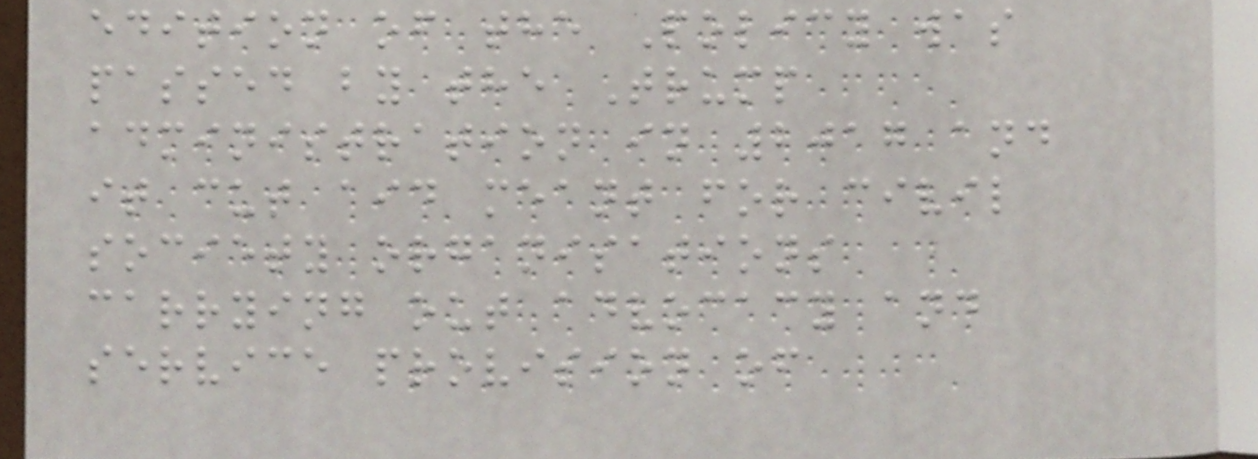edition of the Policy was
passed by the Trump
administration in 2017 and
it cut aid meant for civil
society organisations
carrying out advocacy and
service provision of
